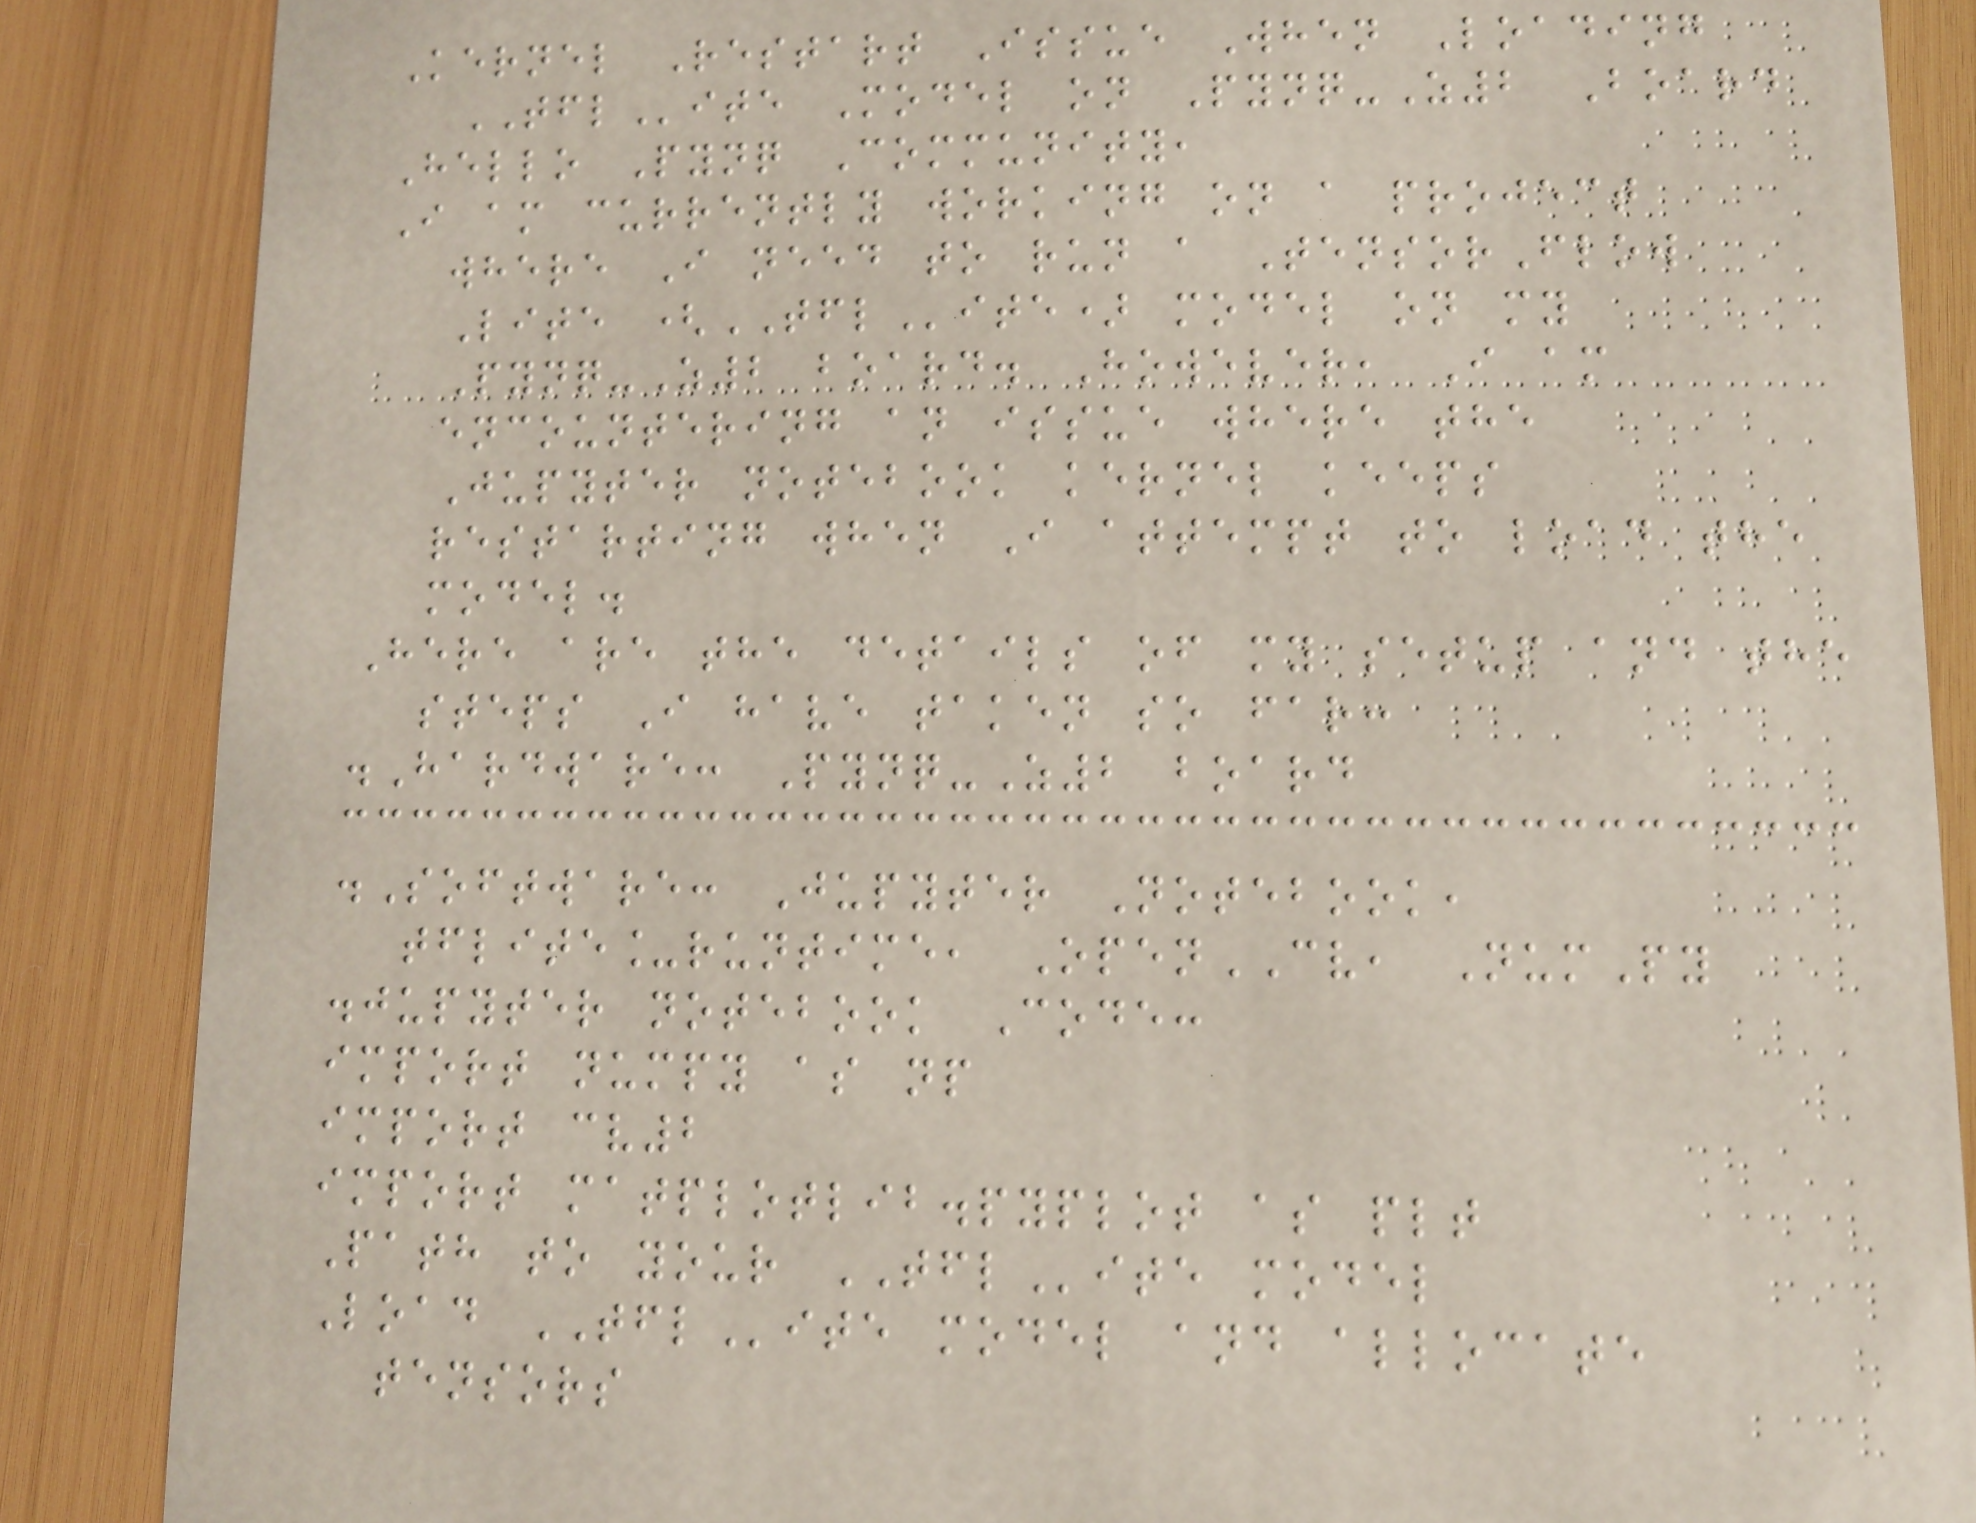Kernel Restart Issue When Loading
TFLite Model on Pynq-Z2 Board
Hello Pynq Community,
I am currently working on a project
where I need to run a TensorFlow
Lite (TFLite) model on my
Pynq-Z2 board. However, I am
encountering an issue where the
Jupyter notebook kernel keeps
restarting when I attempt to load the
model.
Here are the details of my setup and the
steps I have taken so far:
.Hardware: Pynq-Z2 board
.Software: Jupyter Notebook,
tflite_runtime, OpenCV, NumPy
.jupyter notebook Code:
import numpy as np
import cv2
import matplotlib.pyplot as plt
Path to your TFLite model
Load TFLite model and allocate
tensors
